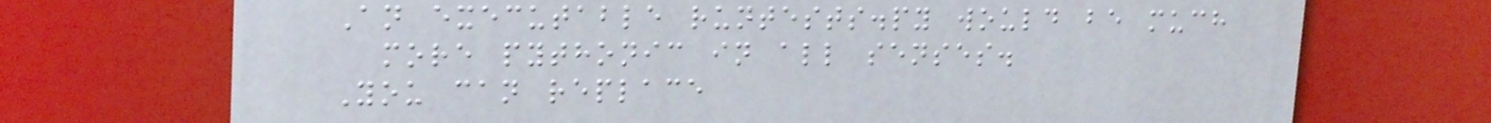An executable runtests.py would be much
more pythonic in all senses.
You can replace
